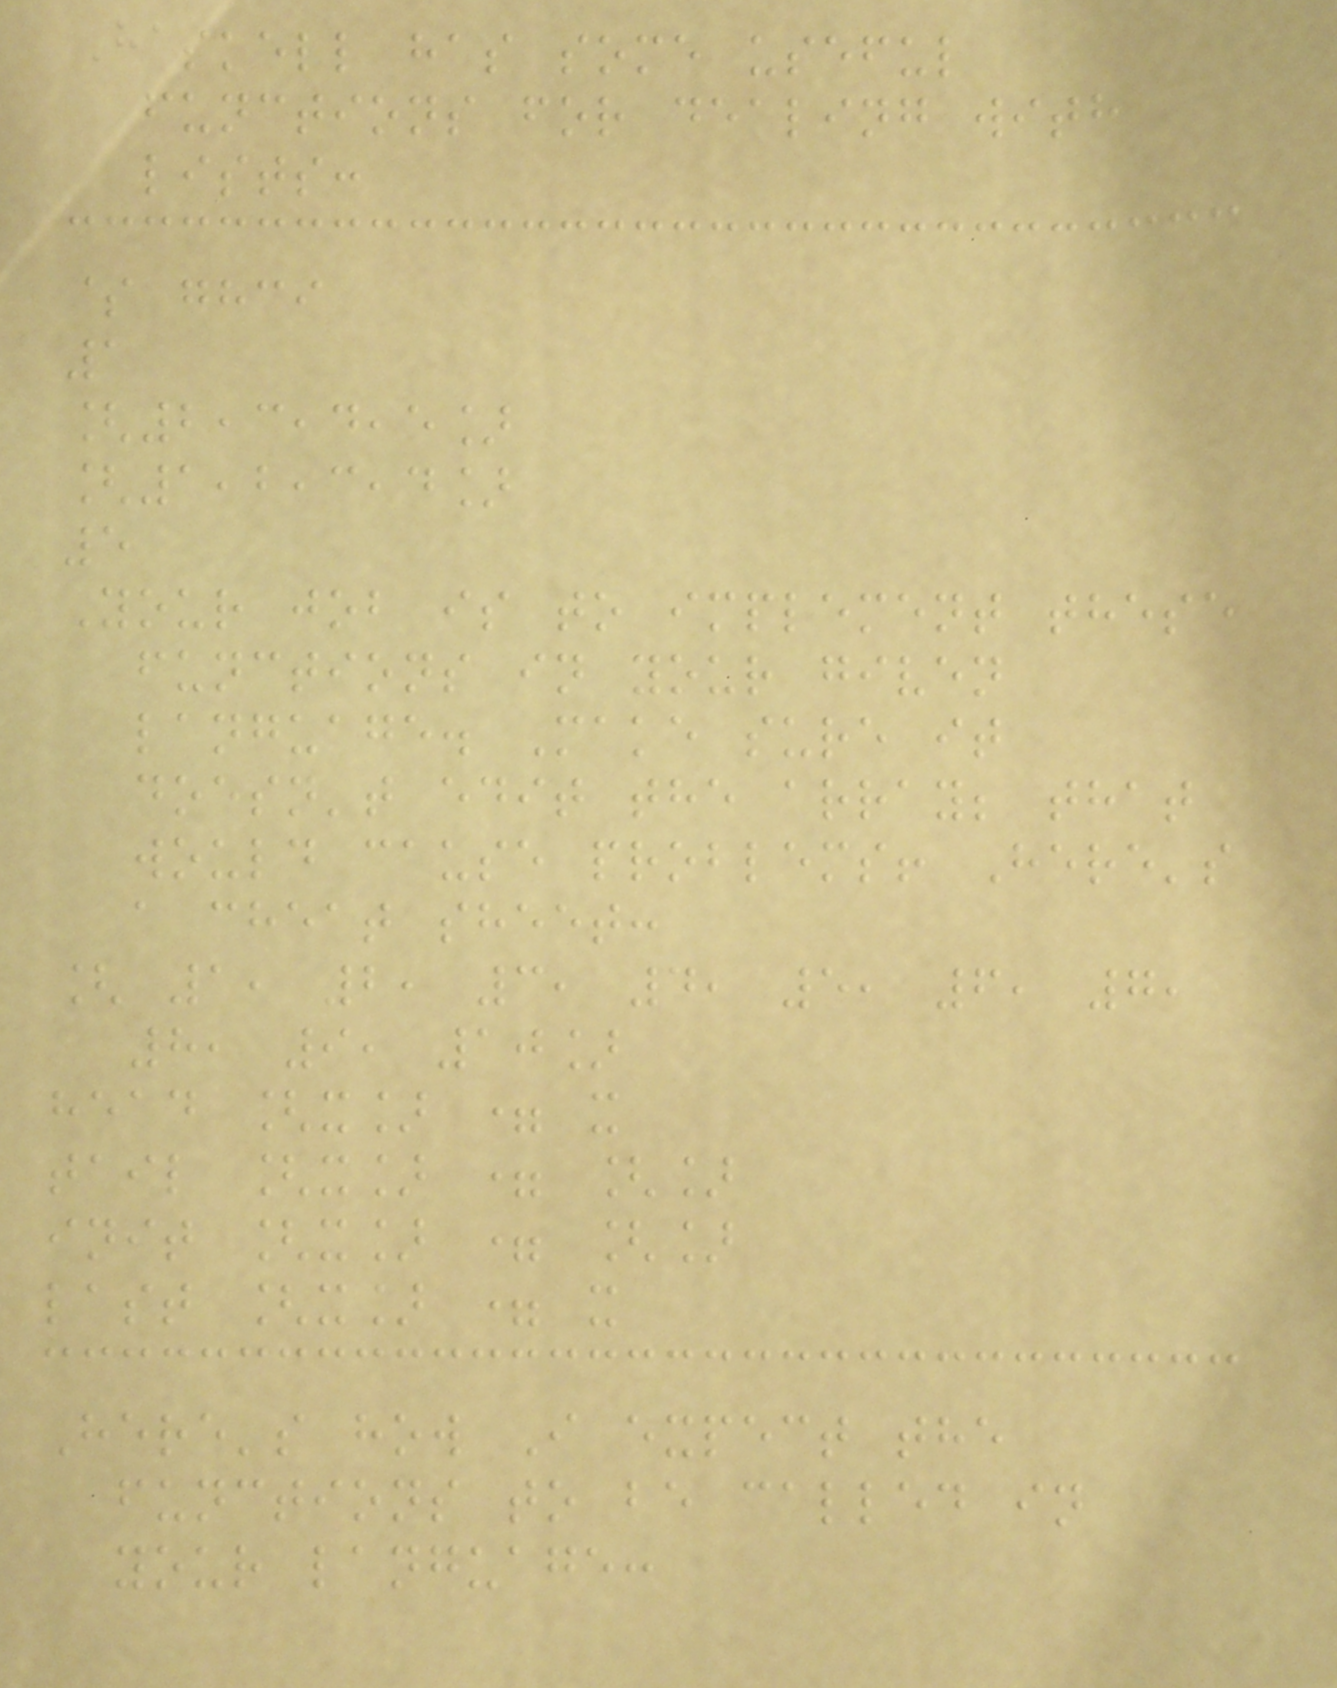Haskell has some useful
functions for dealing with
lists:
$ ghci
1
[2,3,4,5]
[1,2,3,4]
5
Your job is to implement these
functions in your given
language. Make sure it
doesn't edit the array; that
would cause problems! Here's
a cheat sheet:
[ 1, 2, 3, 4, 5, 6, 7,
8, 9, 10]
head [x] = x
tail [x] = []
init [x] = []
last [x] = x
Here's how I expect the
functions to be called in
your language:
